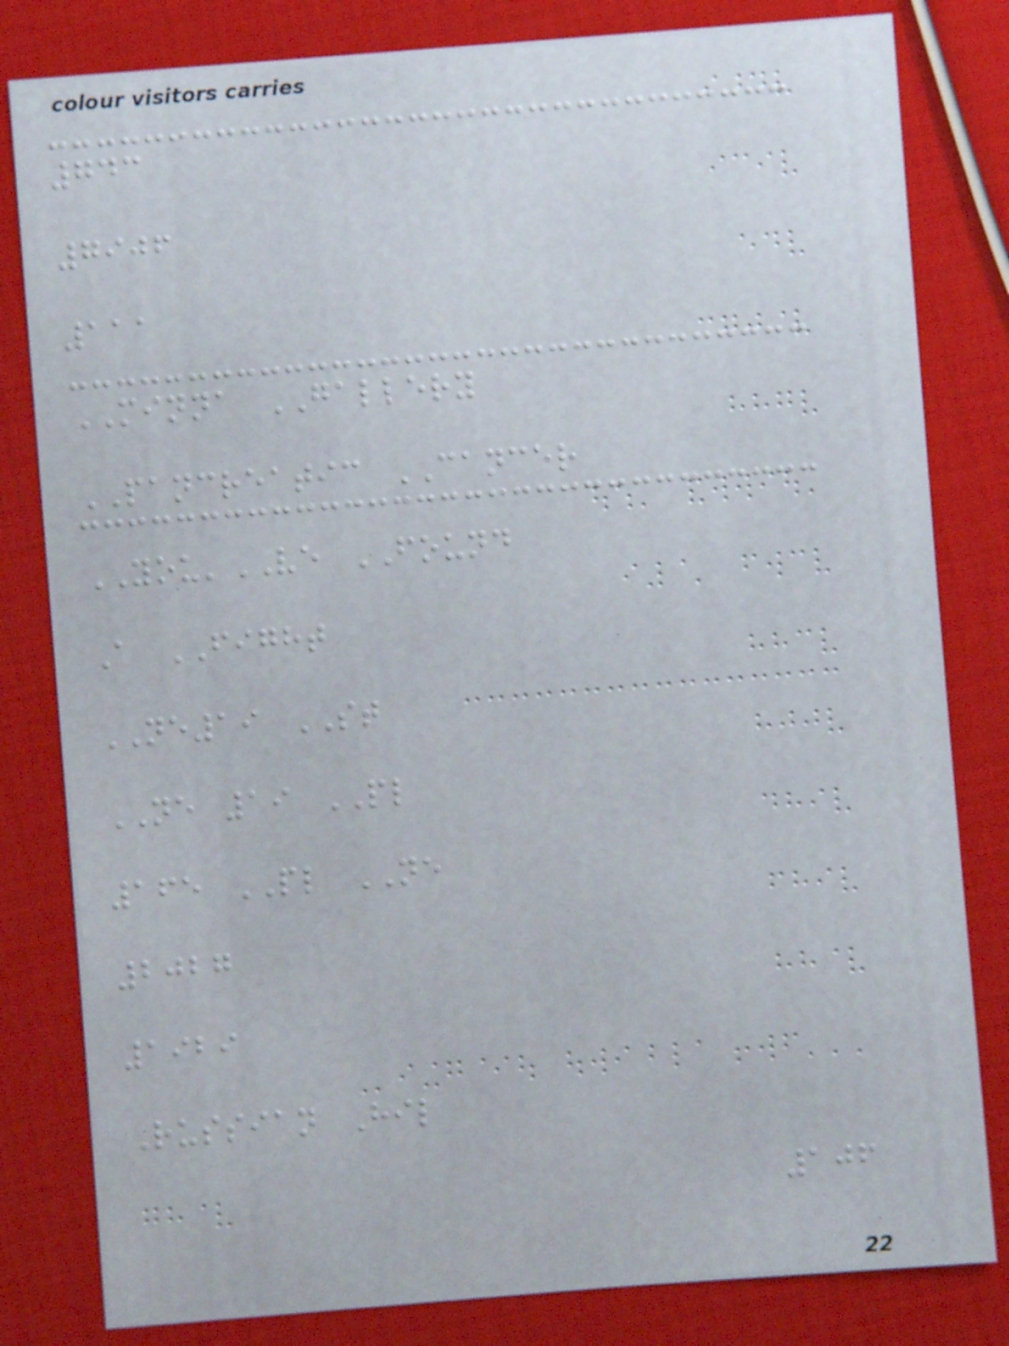743
7906
111
MINNA GALLERY
PANCREATIC CANCER
YOU'VE FOUND
A FIGHT
NE19 ST
NE 19 PL
165 PL NE
2027
1929
Russian Hil
106
